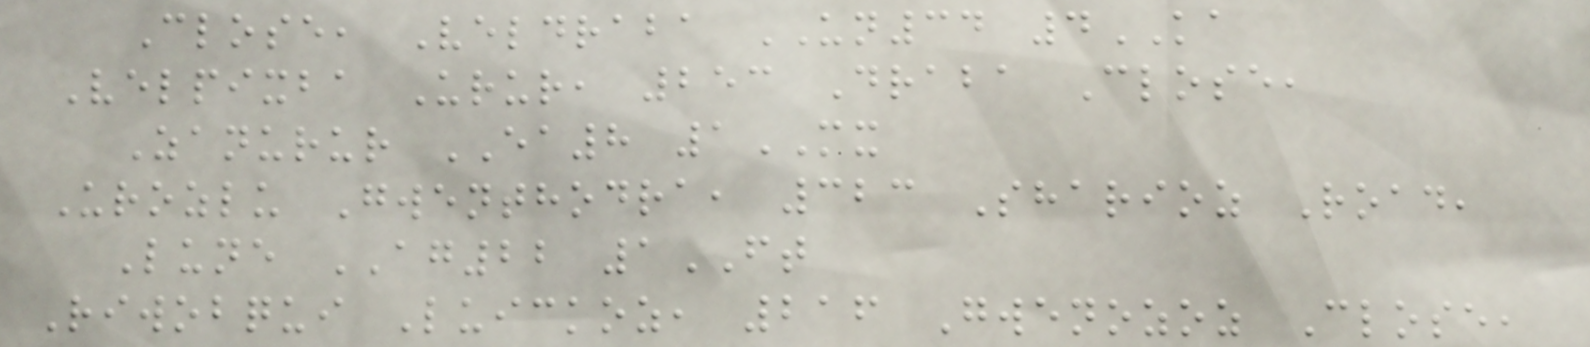Close, Veldraba UN34 4KA
Velpixba Urur, 253 Draba Close,
Zanurur EA8 1MX
Urozlu Gwenthodra, 323 Sharioz Road,
Lune AG22 1FT
Riwobqui Luickoz, 216 Gwenozoz Close,
